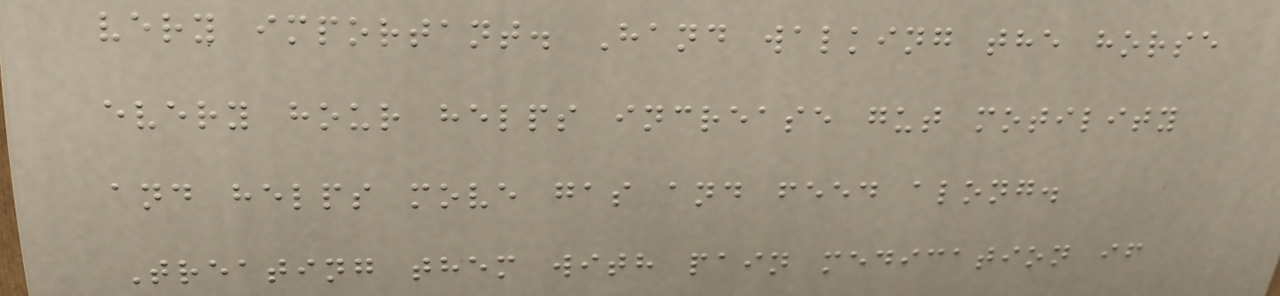very important. Hand walking the horse
every hour helps increase gut motility
and helps move gas and feed along.
Treating them with pain medication if
